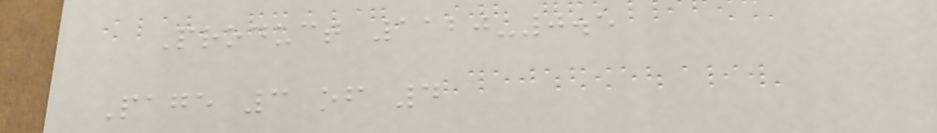Product 1120-0.5
Page 3 of 4
